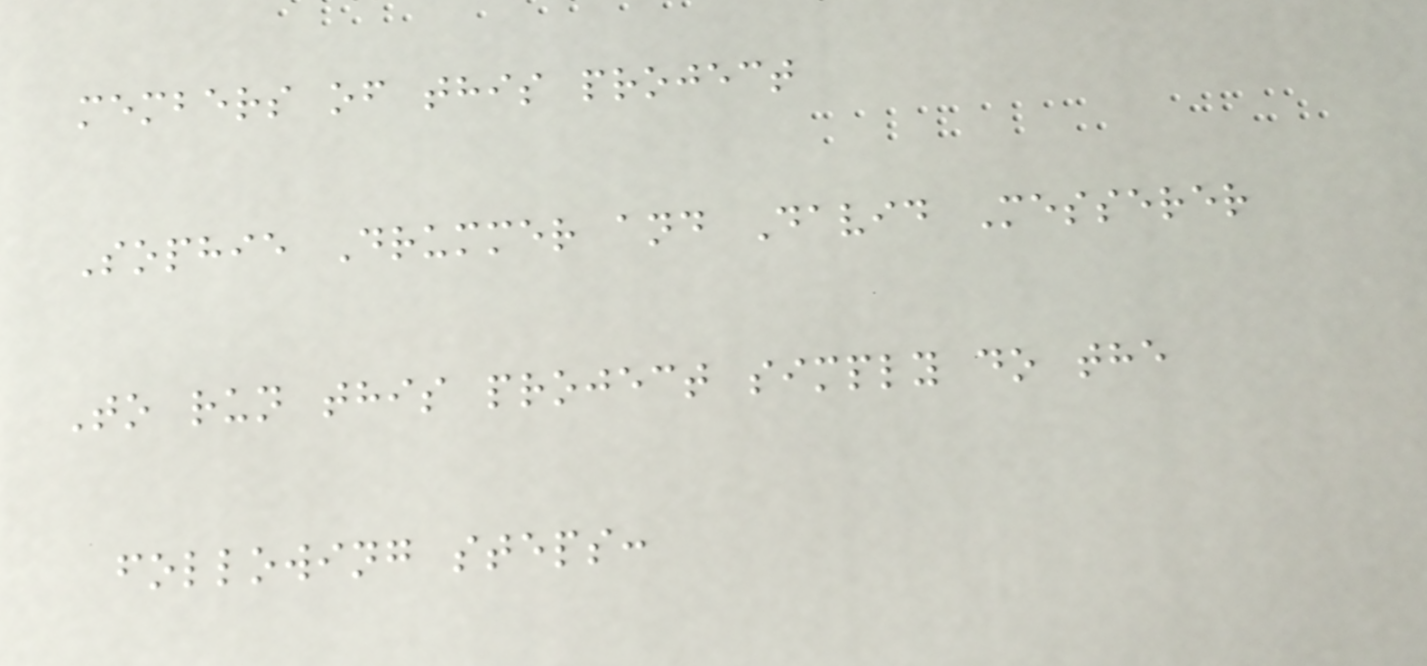members of this project
Sophie Drummer and David Messerer
To run this project simply do the
following steps:
